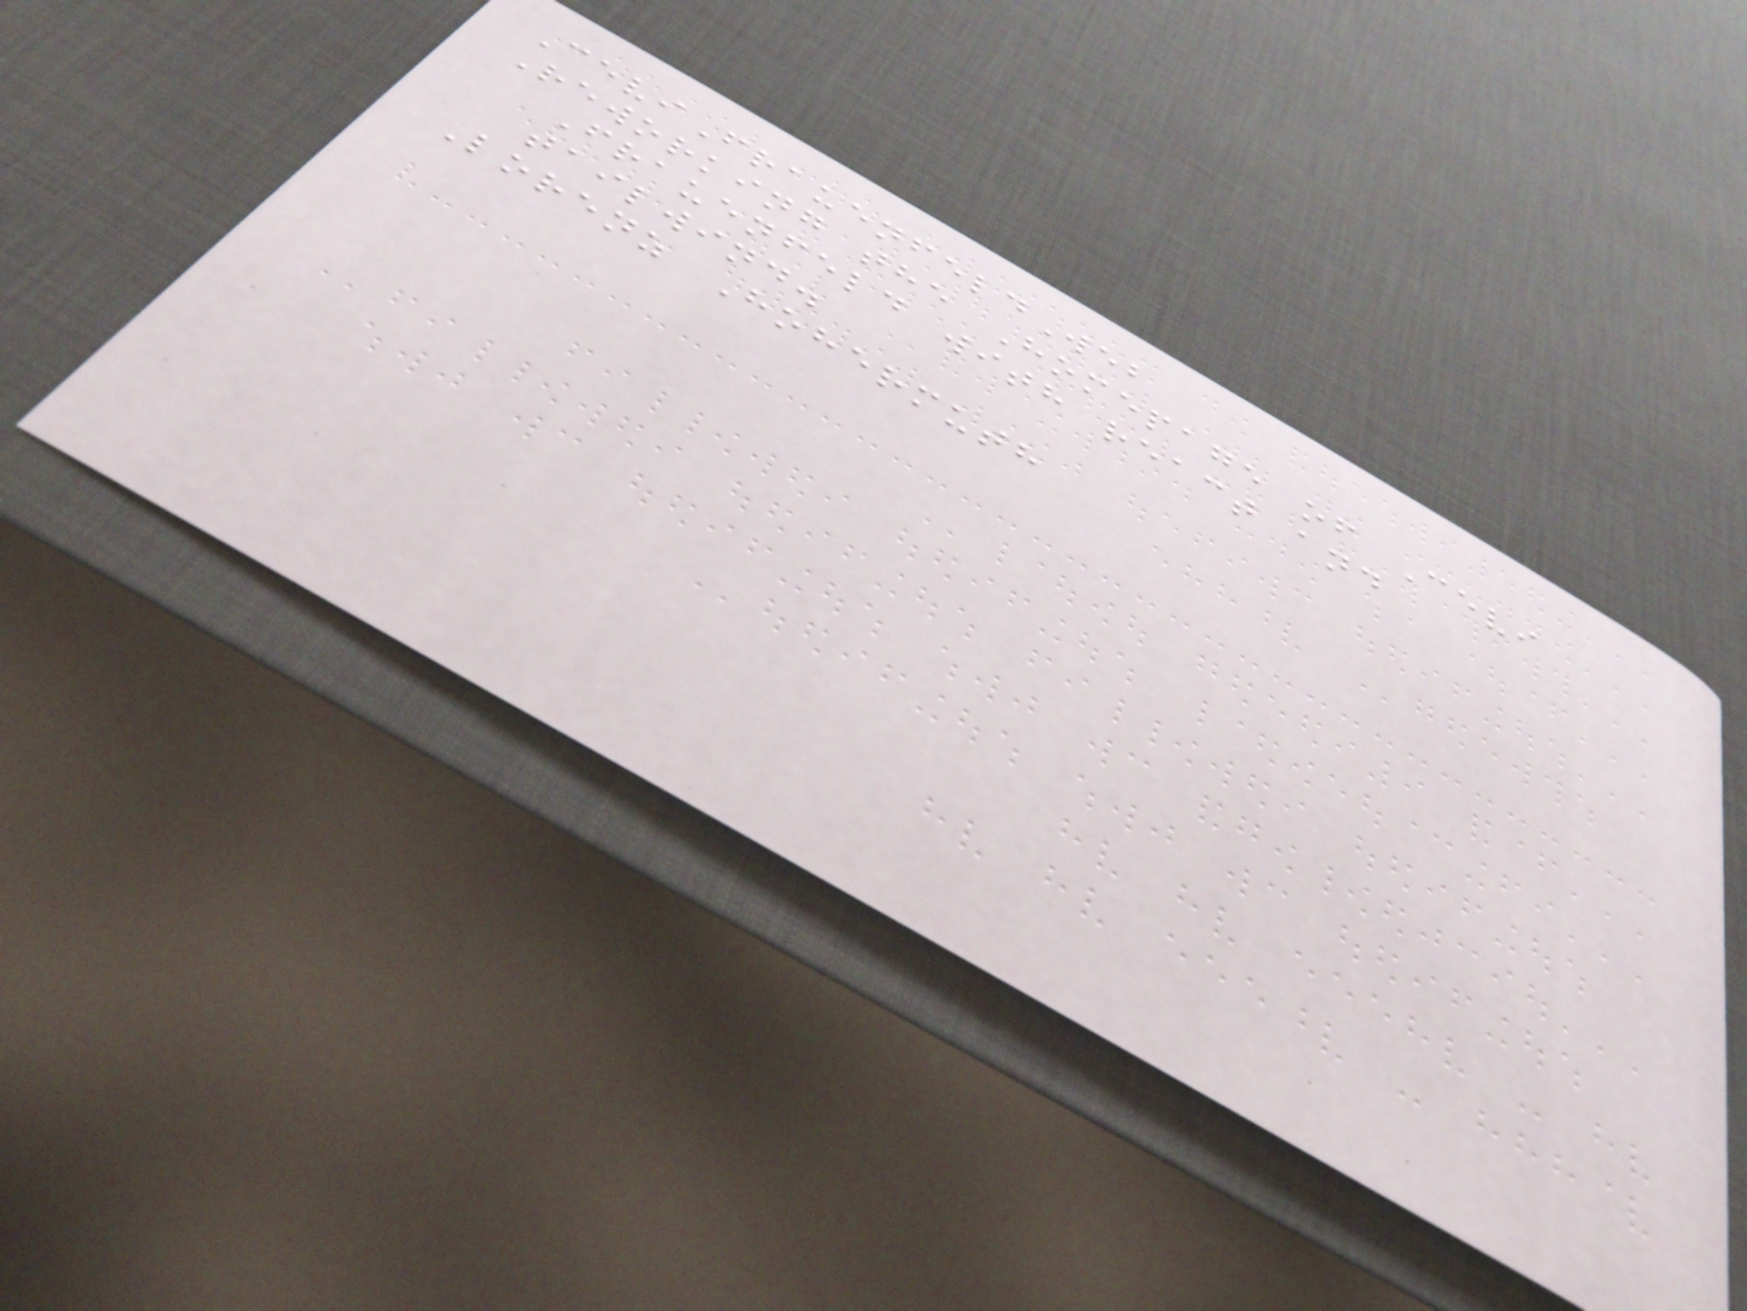CeviFrauenfeldWeb
Reworking the Homepage of Cevi
Frauenfeld with react and
tailwind.
Lorenz Hohermuth
